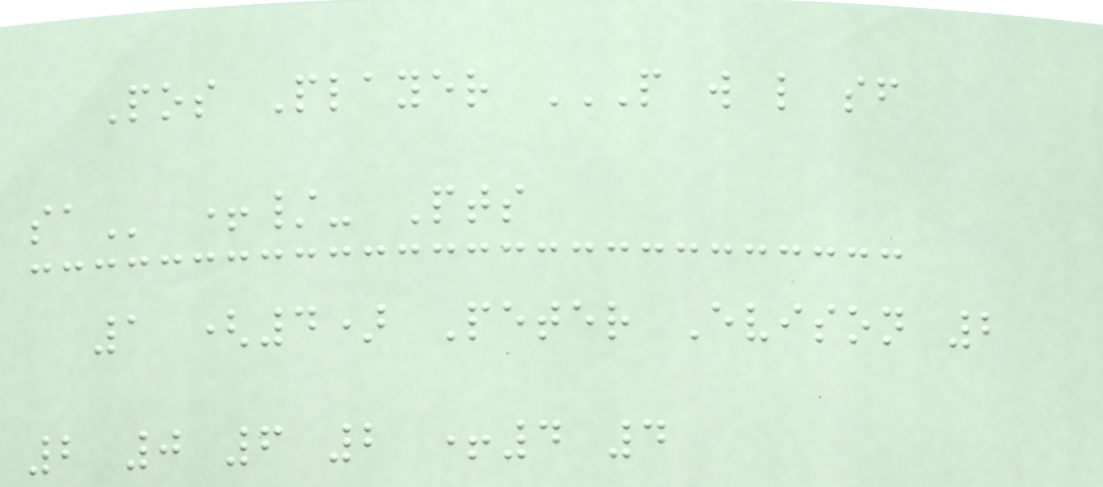Pos Player P W L SF
SA +/- Pts
1 (4) Peter Evison 2
2 0 6 2 +4 4
